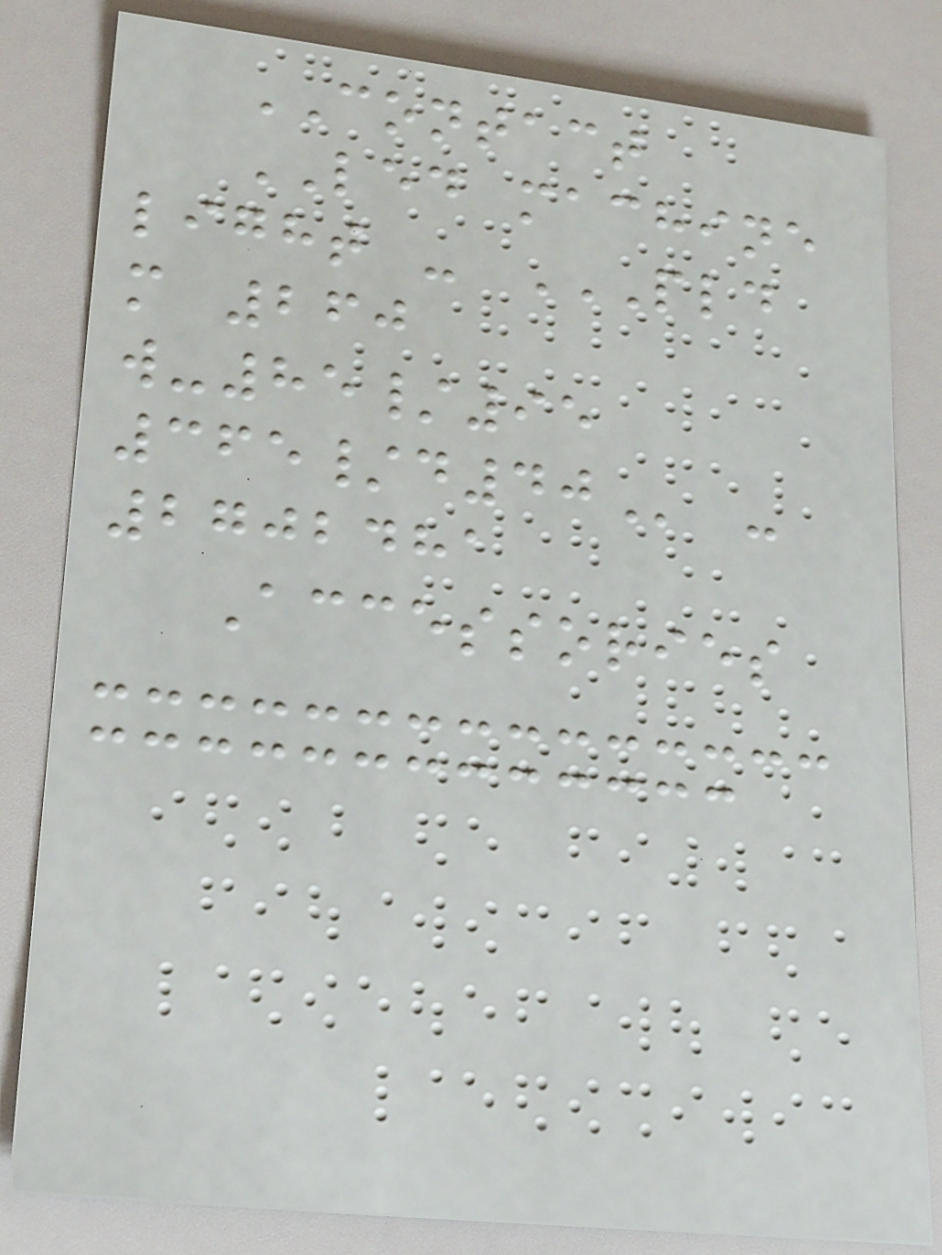CONTACT
LED machine
light - PLD
M 260
W-85/95
365/D40 -
2702481
Accessories
